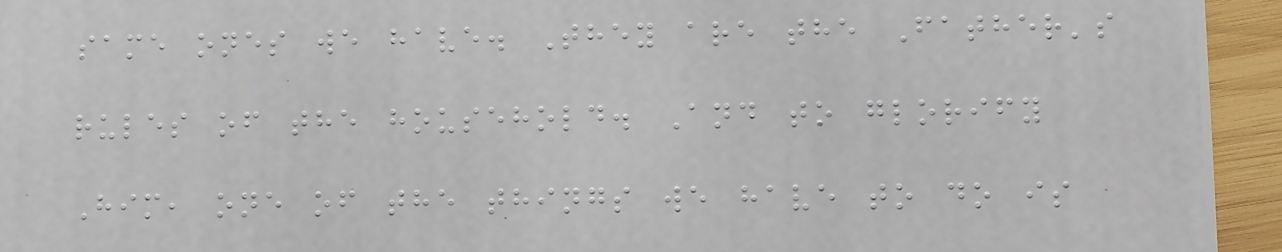same ones we have. They are the Father's
rules of the household. And to glorify
Him, one of the things we have to do is
